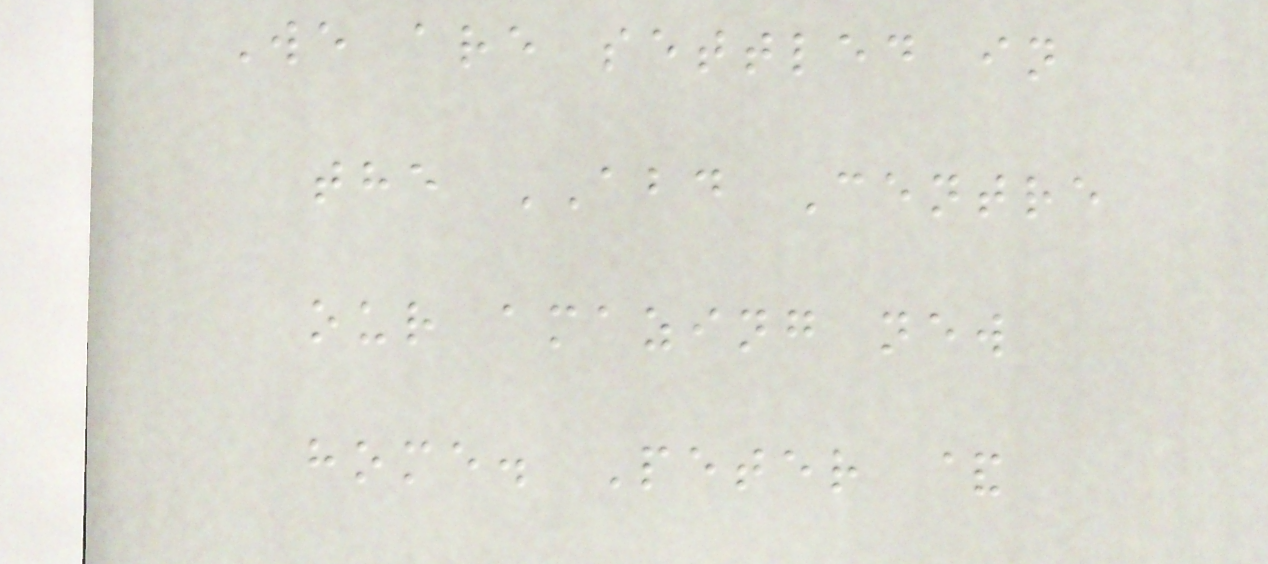We are settled in
the ABD Centre
our amazing new
home. Peter &
